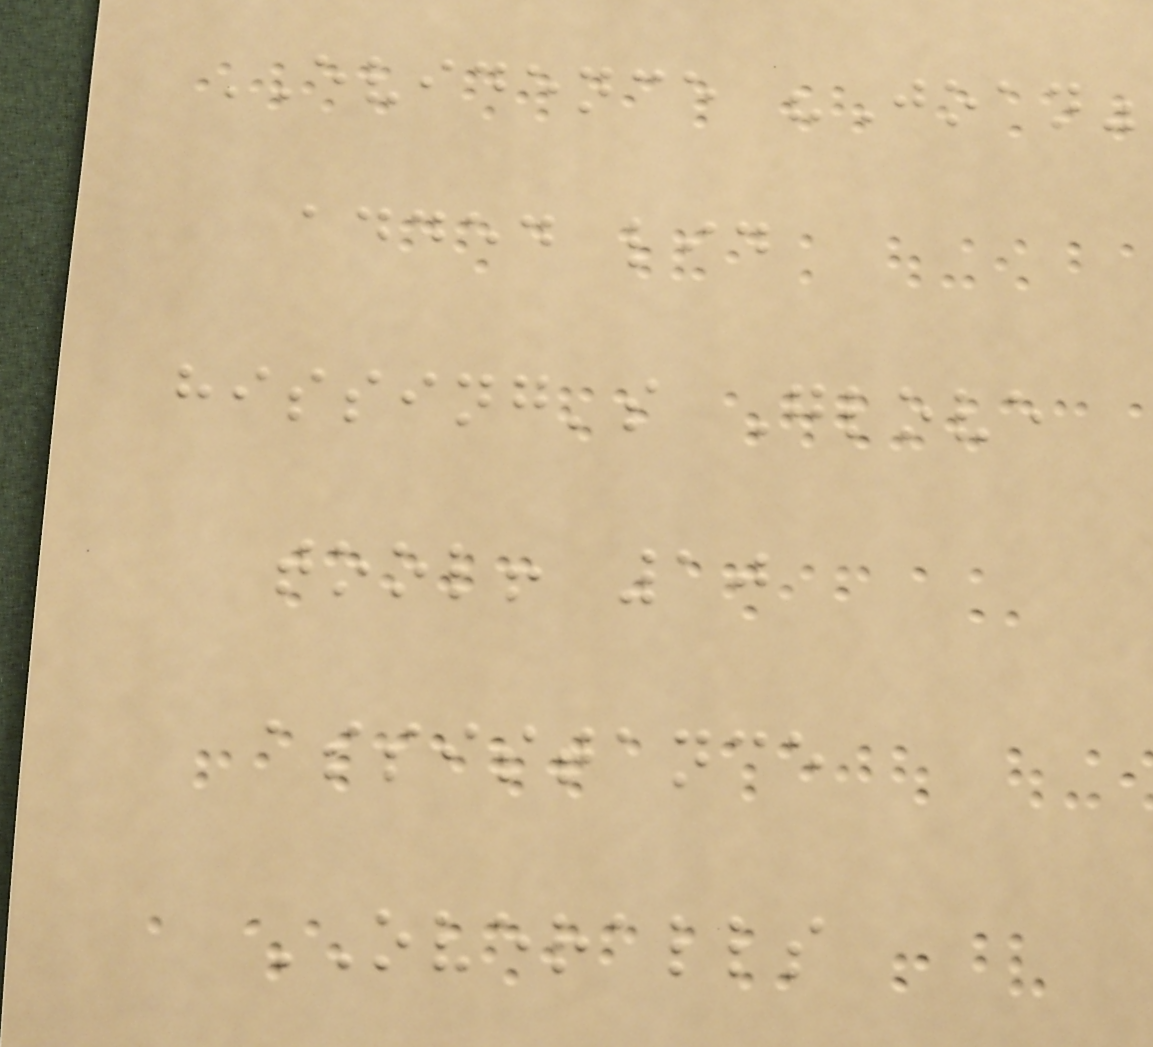EVIDENCE "Joan"
added lid
hissing's Glove
tool! 10
assistance
OVERALLS
